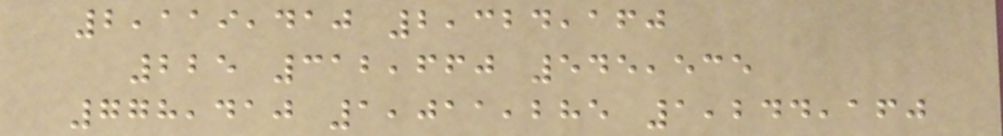2,119,410 2,324,160
225 312,660 545,535
778,410 1,011,285 1,244,160
